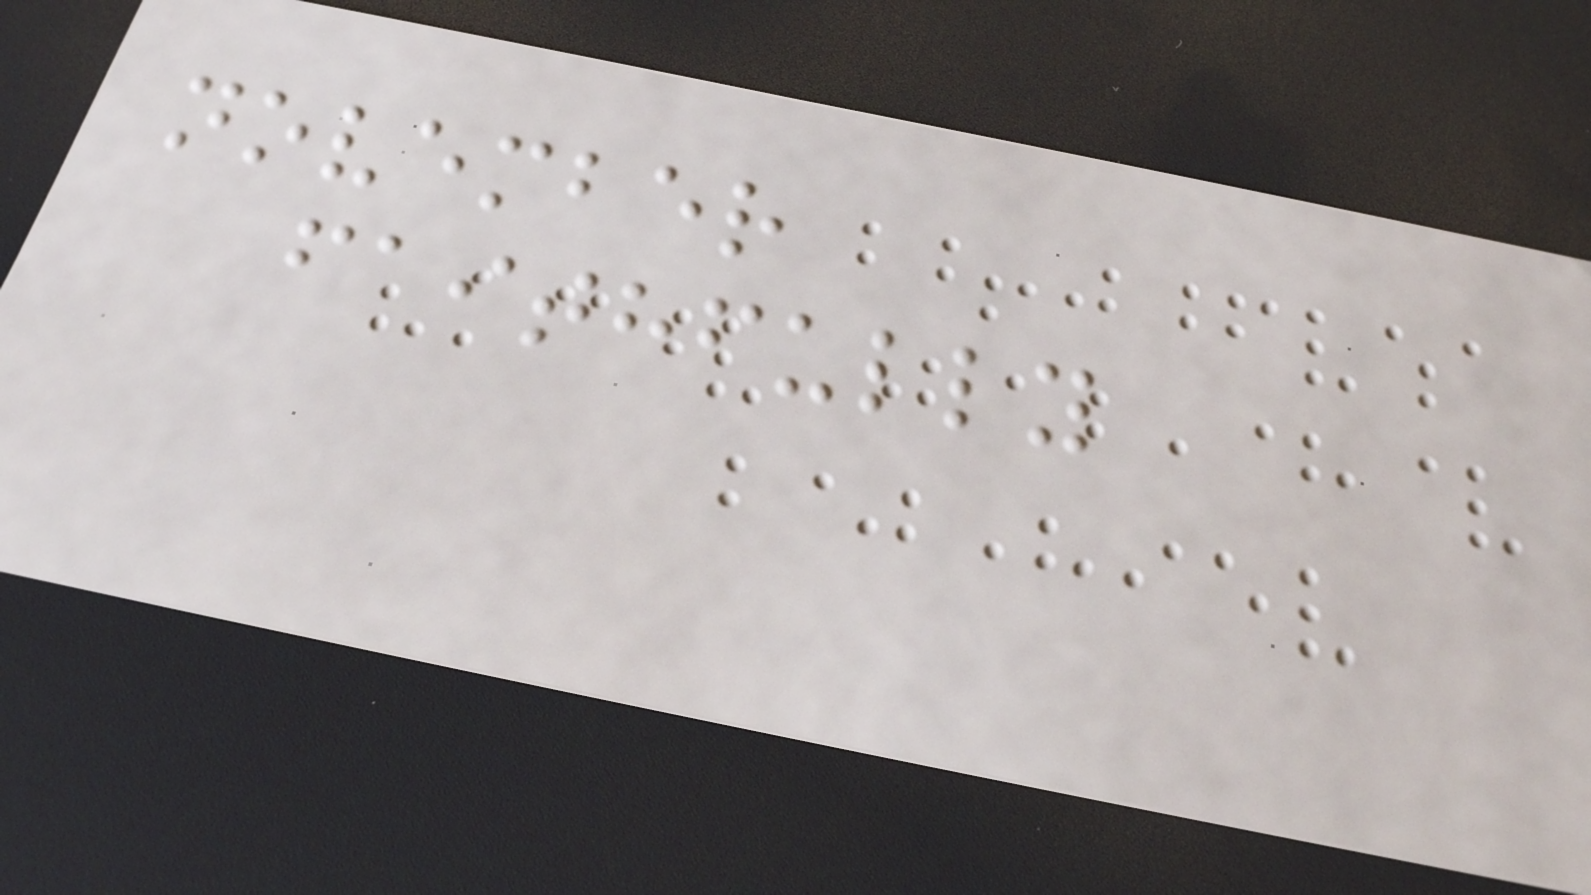november
faithfully
